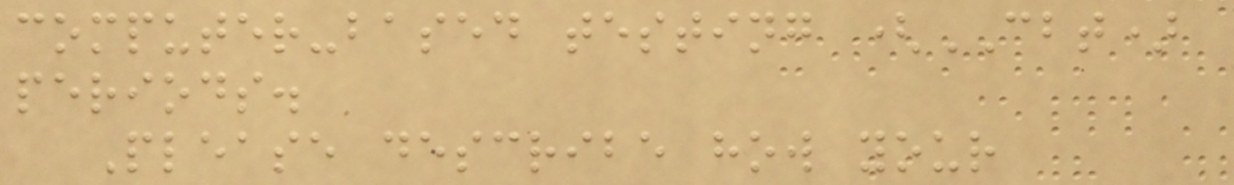computer-based testing (CBT)
periods.
Please describe how your
